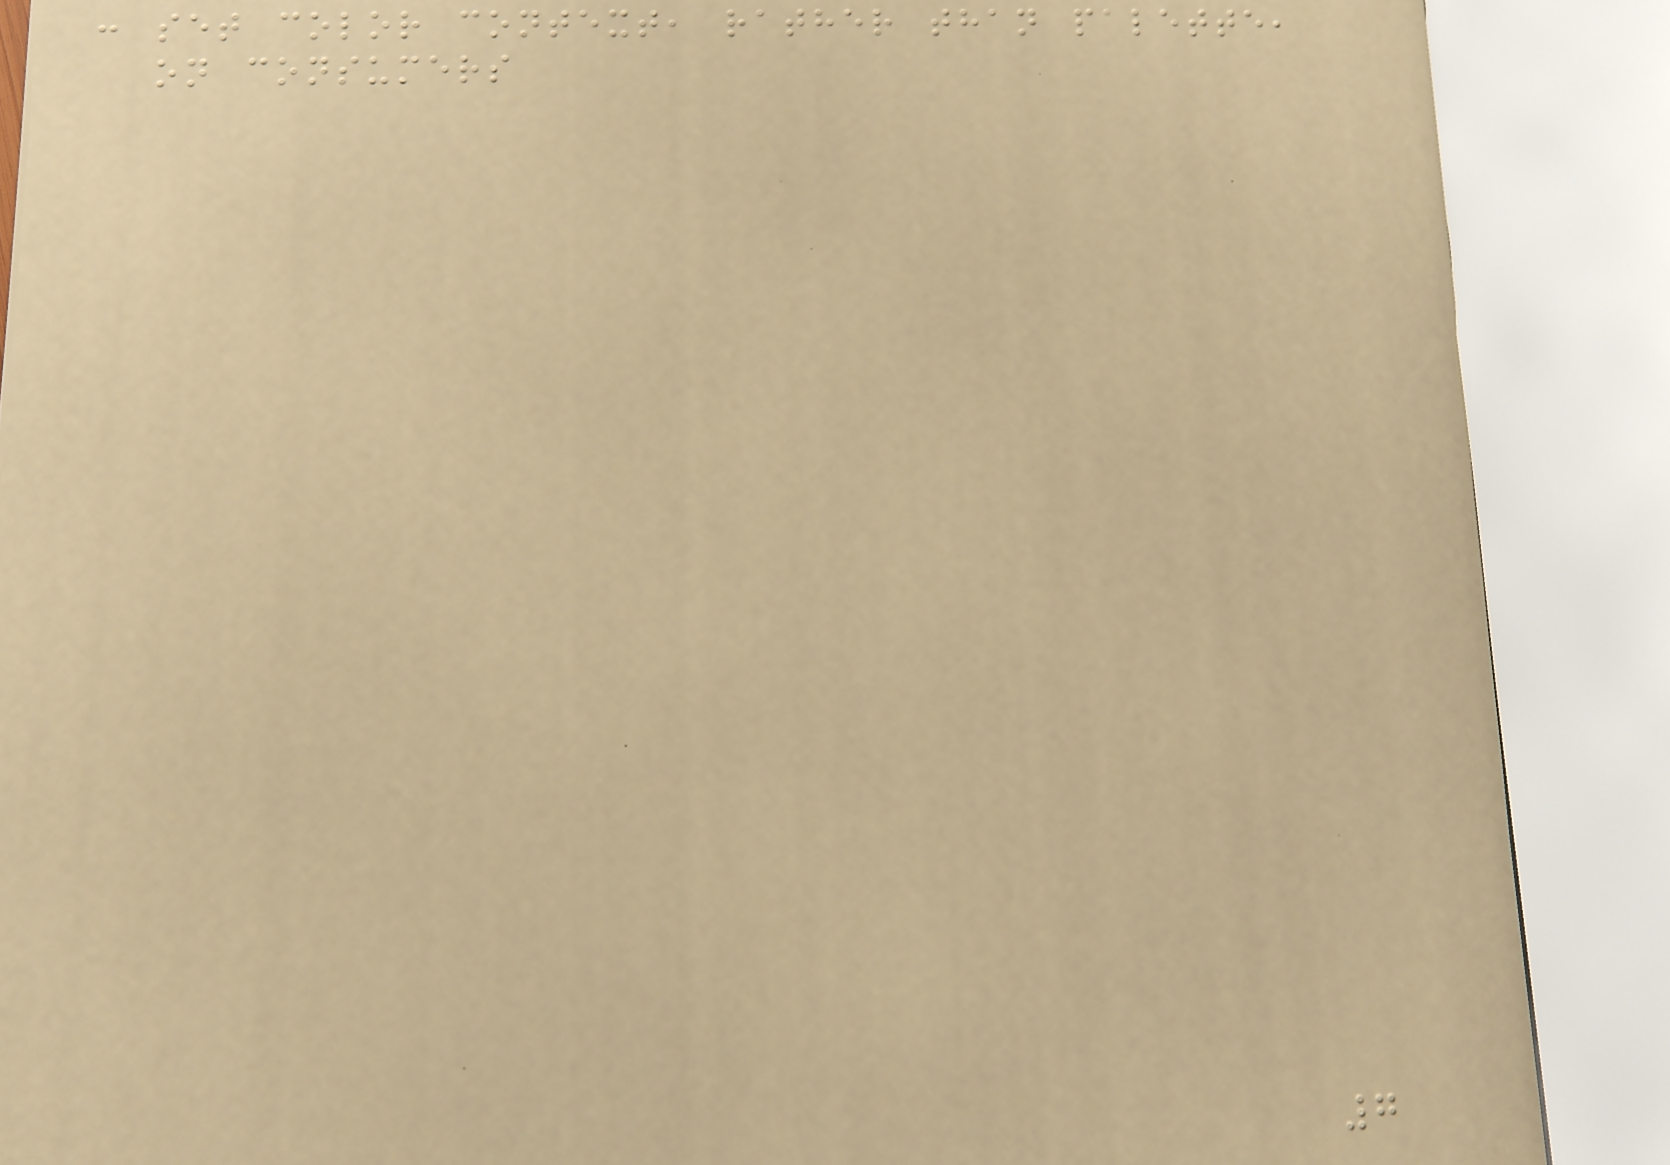: set color context, rather than palette,
on consumers
7
